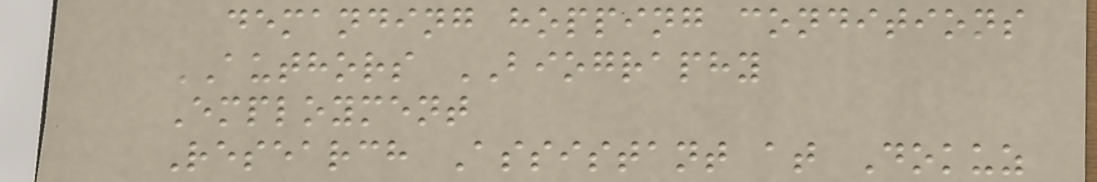demanding hopping conditions
AUTHORS BIOGRAPHY
Employment
Research Assistant at Dokuz
